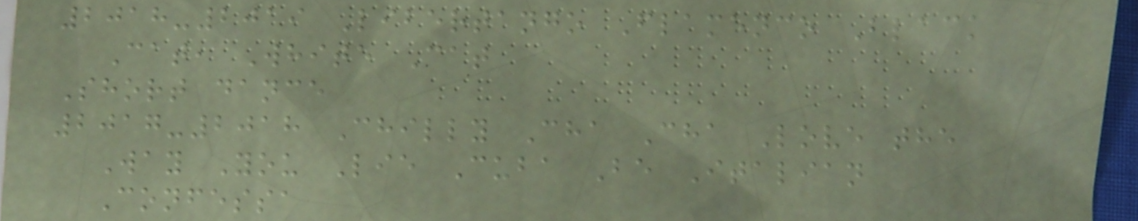2018-2019 Libertango Flamenco Black
Cat, White Cat
Short dance
2017-2018 Chilly Cha Cha Love the
Way You Lie Cuba Be Italian
Confessa
